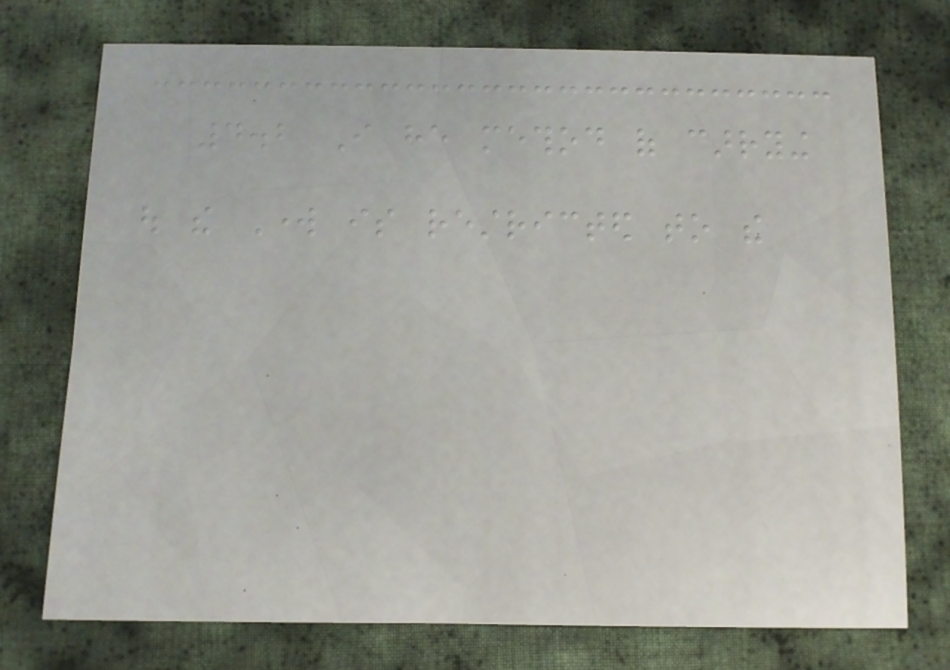4.2 I he method of carrying
out the Work is restricted to the
